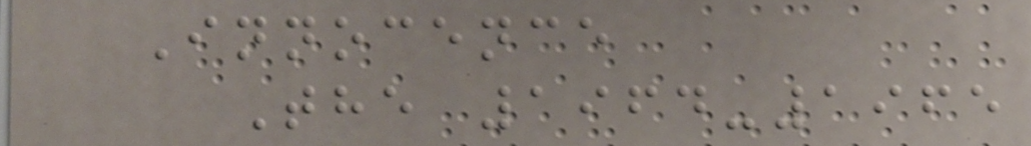Innocence
The 1964-1965
